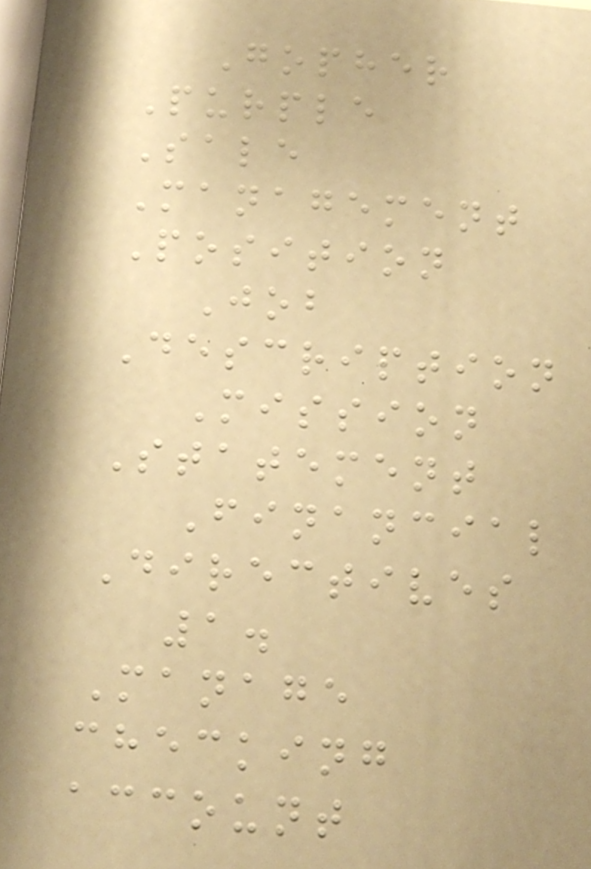Gopher
Purple
Sale
Management
Position
Job
Description
Mission
Statement
Financial
Directives
1.
Manage
checking
account
